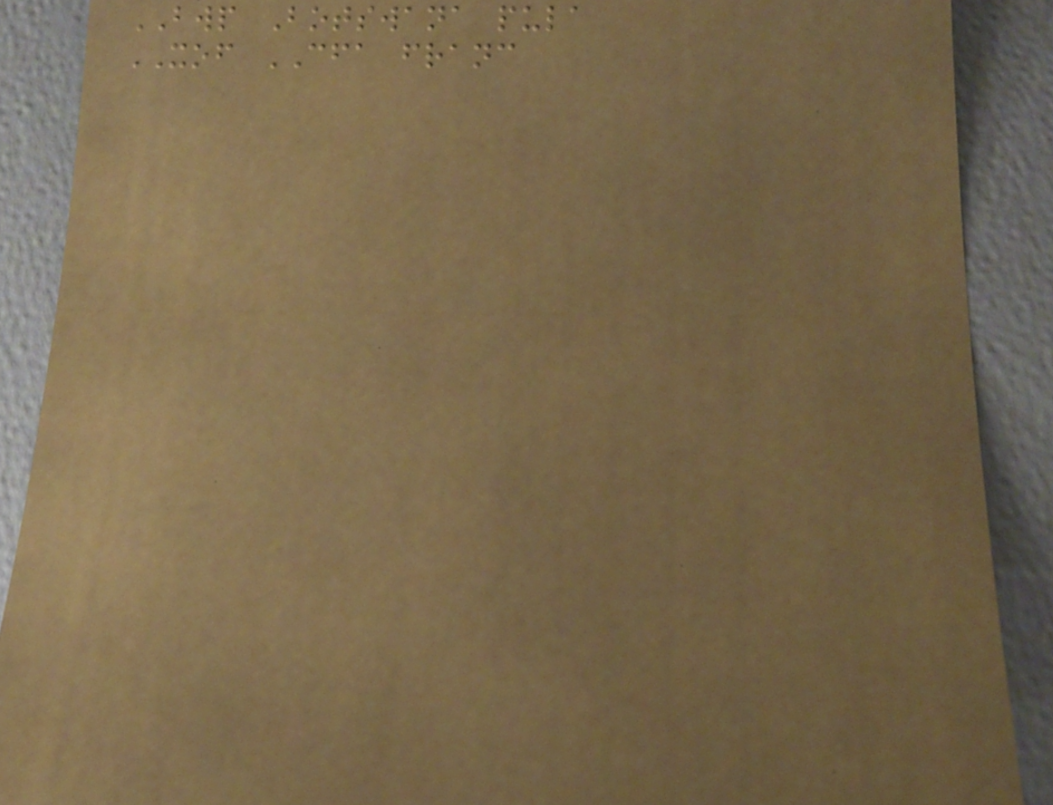BWP Botswana pula
XOF CFA franc
